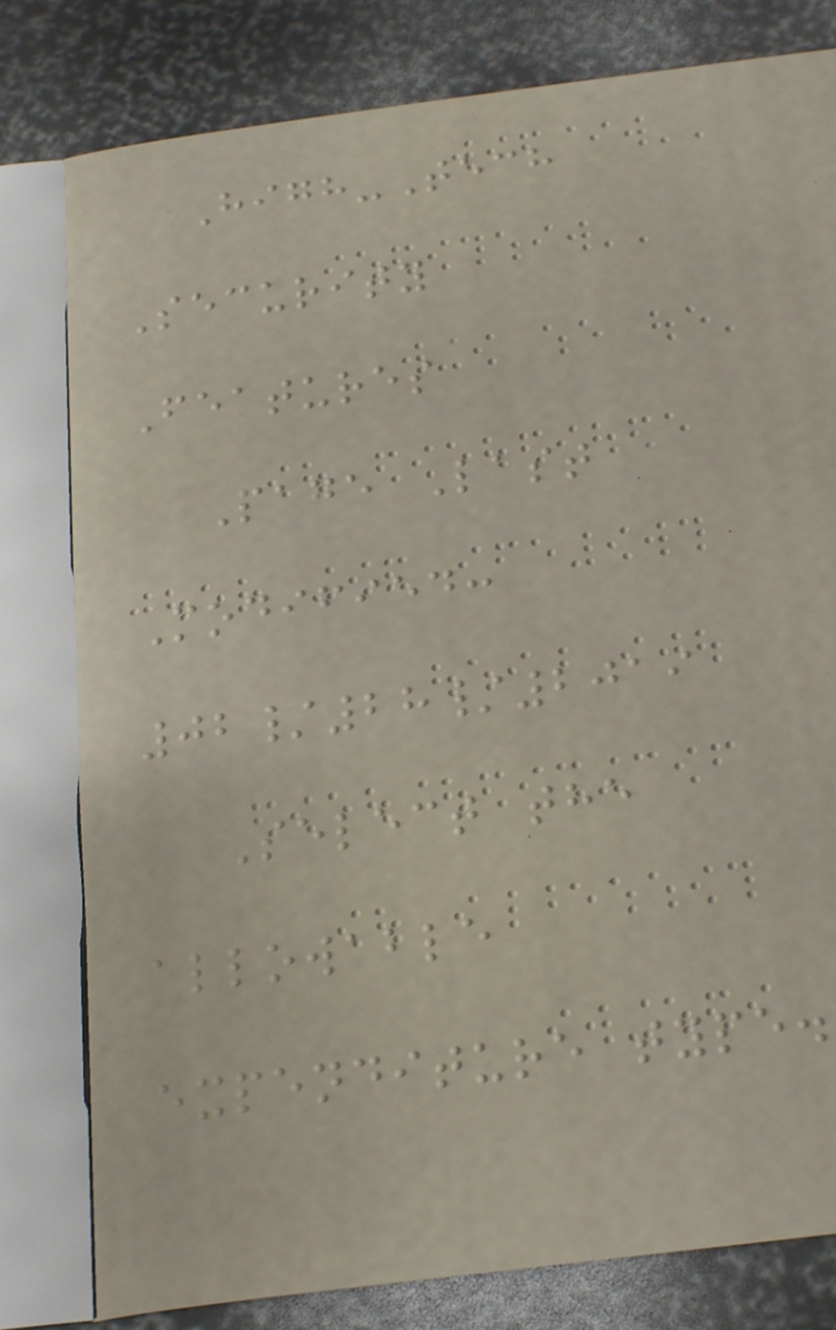High-Tech
Security
Features
Page Last
Modified:
02/28/2019
Select the
allowable
expenditure type.
